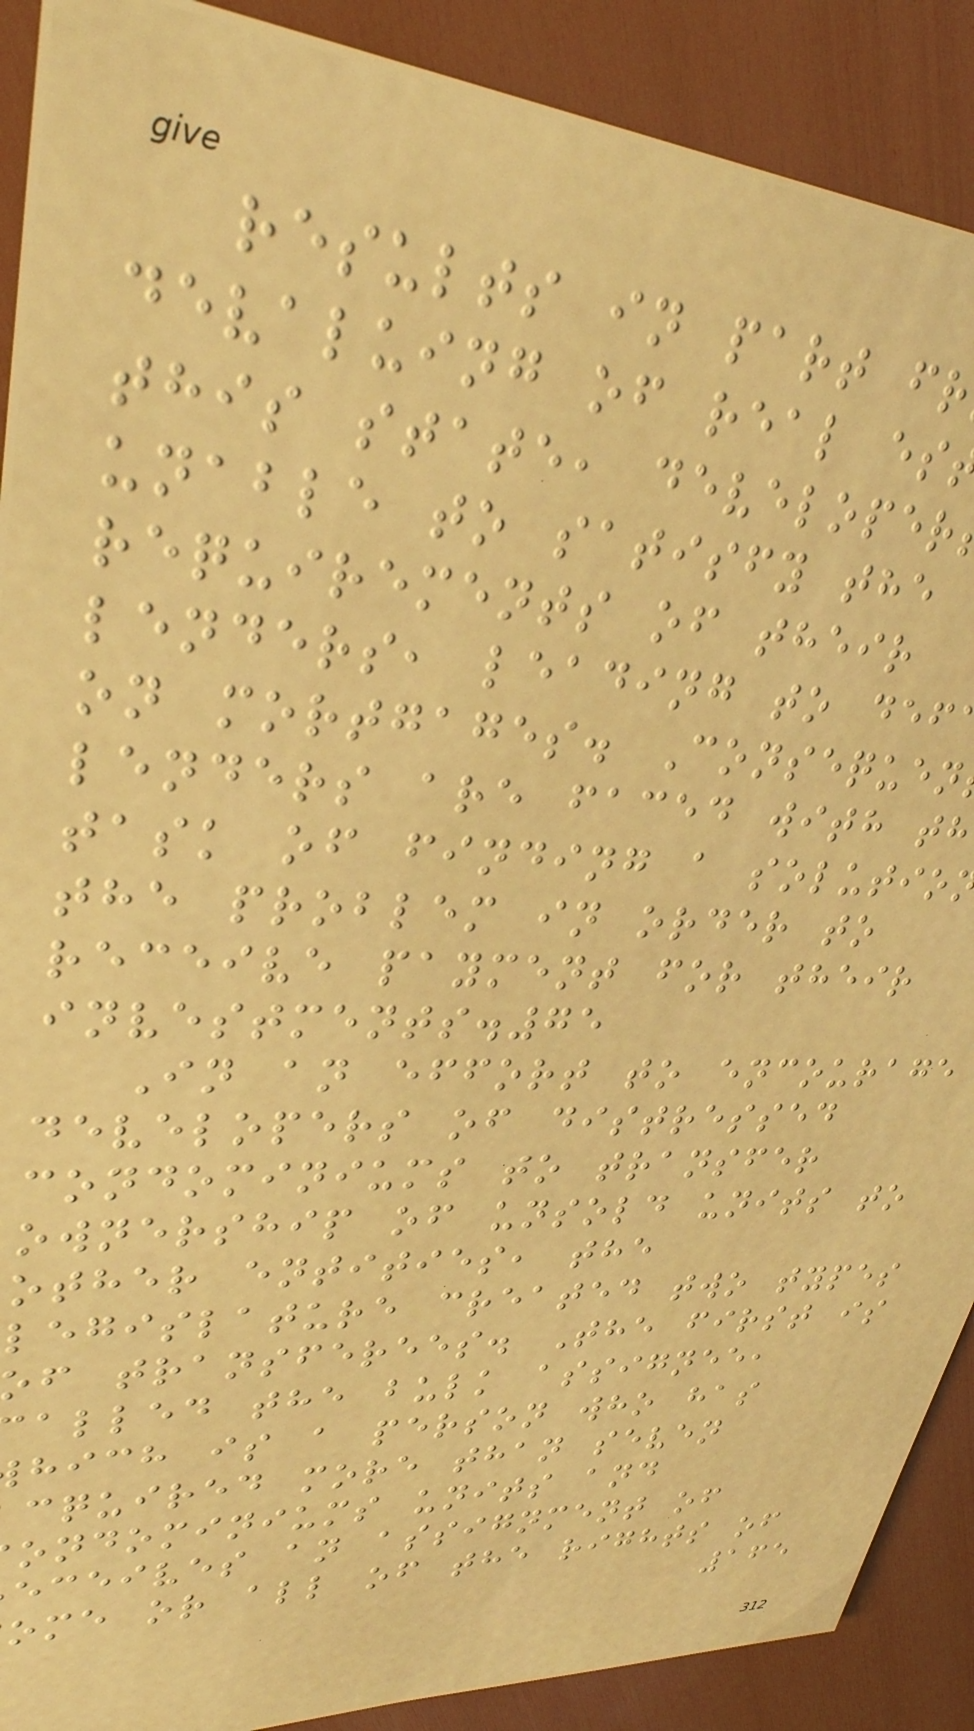results in part fr
devaluing of real es
this state, developer
unable to satisfy the
requirements of their
lenders, leading to def
on mortgages. Consequen
lenders are faced with th
task of finding a solutio
the problem in order to
receive payment for their
investments.75
In an effort to encourage
developers of distressed
condominiums to transfer
ownership of unsold units to
other entities, the
legislature created two types
of transferees. The first is
alled the bulk assignee,
hich is a person who has
cquired more than seven
ondominiums units and
eceives an assignment of
ome or all of the rights of
165
